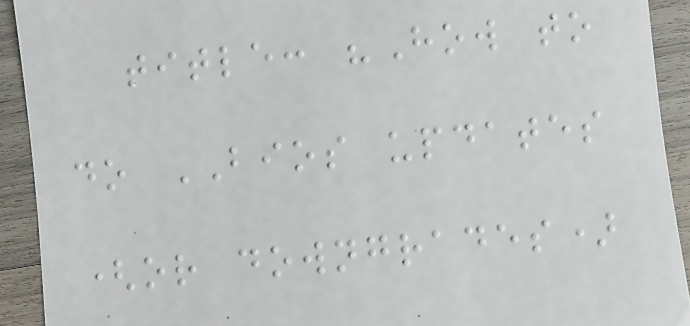title: "How to
do BIOS updates
(or downgrades)
